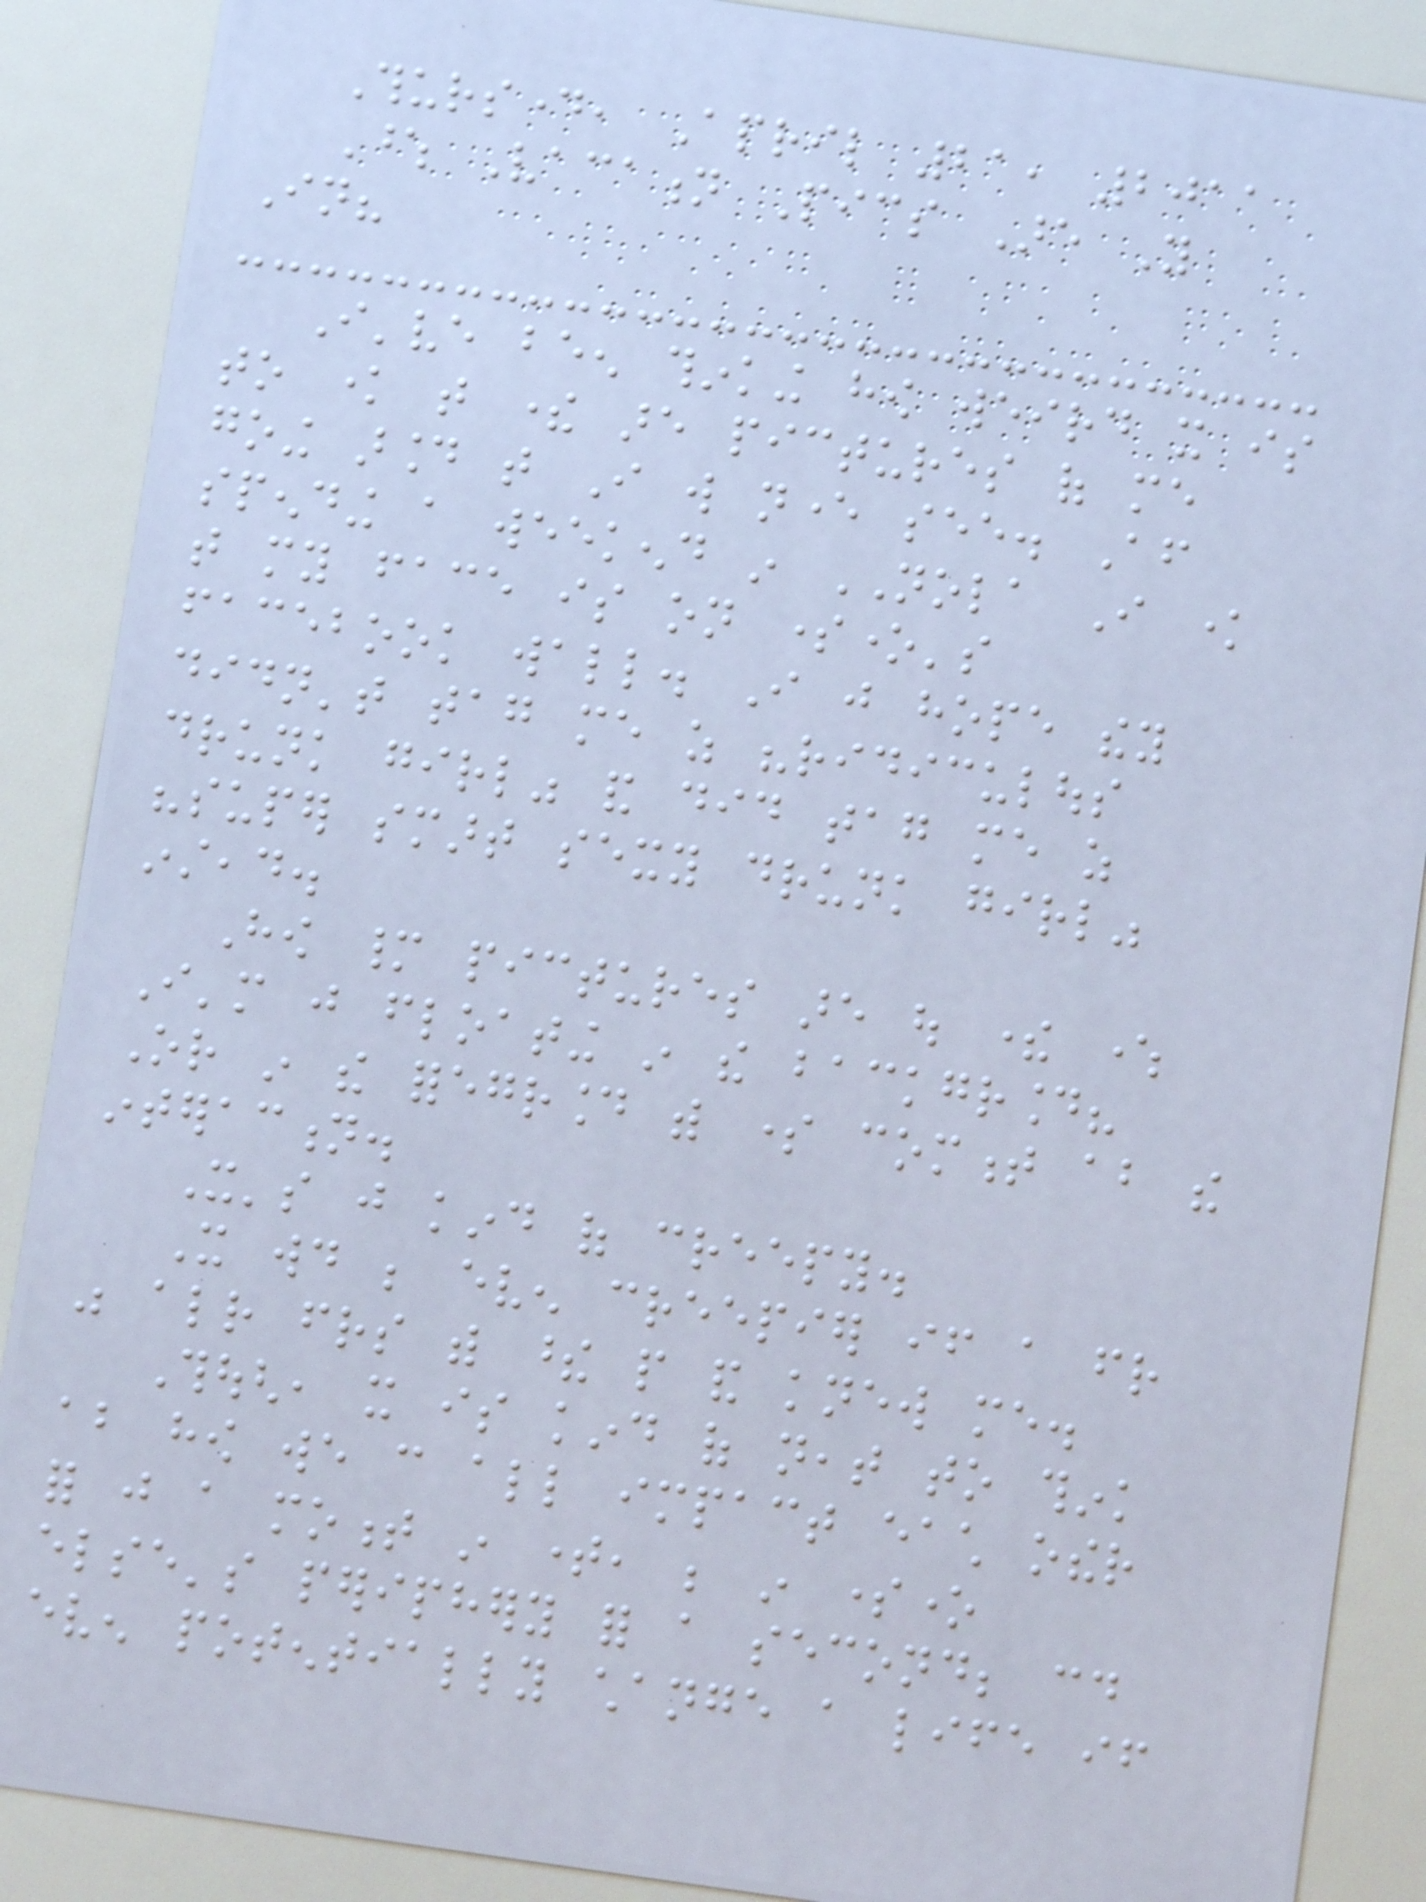Thursday, April 21, 2011
Whose Vacation Pics Are You
In?
I've been thinking how weird it is
to know that there are pictures of me
going around that I will never see. After
spending a weekend in NOLA I know
that my face is on someone's
facebook wall. I just hope they
didn't tag me as "ridiculous
drunk girl" and did tag me as
"super smart sexy drunk girl"
instead.
How many pictures are out there where
I'm just floating in the background?
Or in the foreground with some comment about the
interaction.
It's just kind of creepy.
It would be even creepier if a friend
was already friends with these people and knew me.
Though, it is kind of neat to think
about how we can all impact each other
for just a moment in time, be in someone
else's periphery for a second; could
even potentially change a life if
